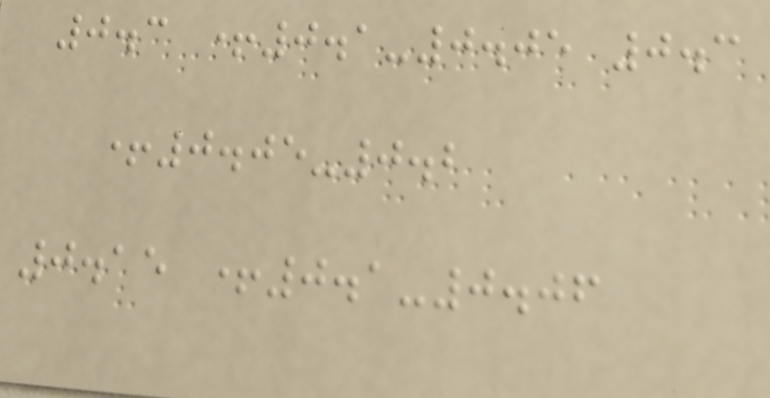0.3 +0.1-0.05 0.3
+0.05-0.2
0.15 +0.1-0.06
